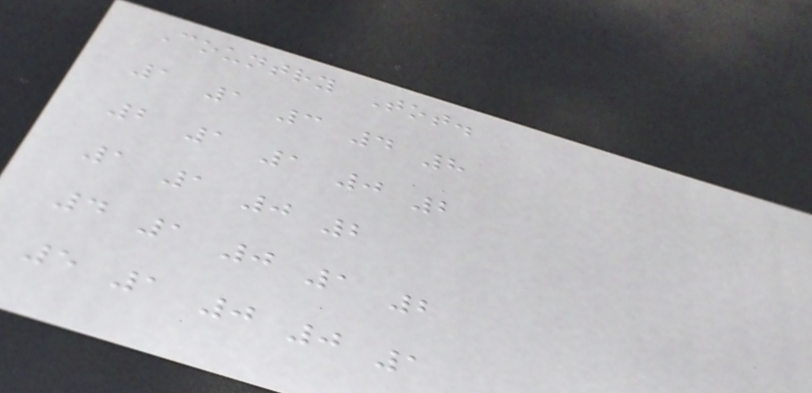Country Tot.
1 1 3 4 8
2 1 1 0 2
1 1 0 2
4 1 0 1 2
5 1 0 0 1
